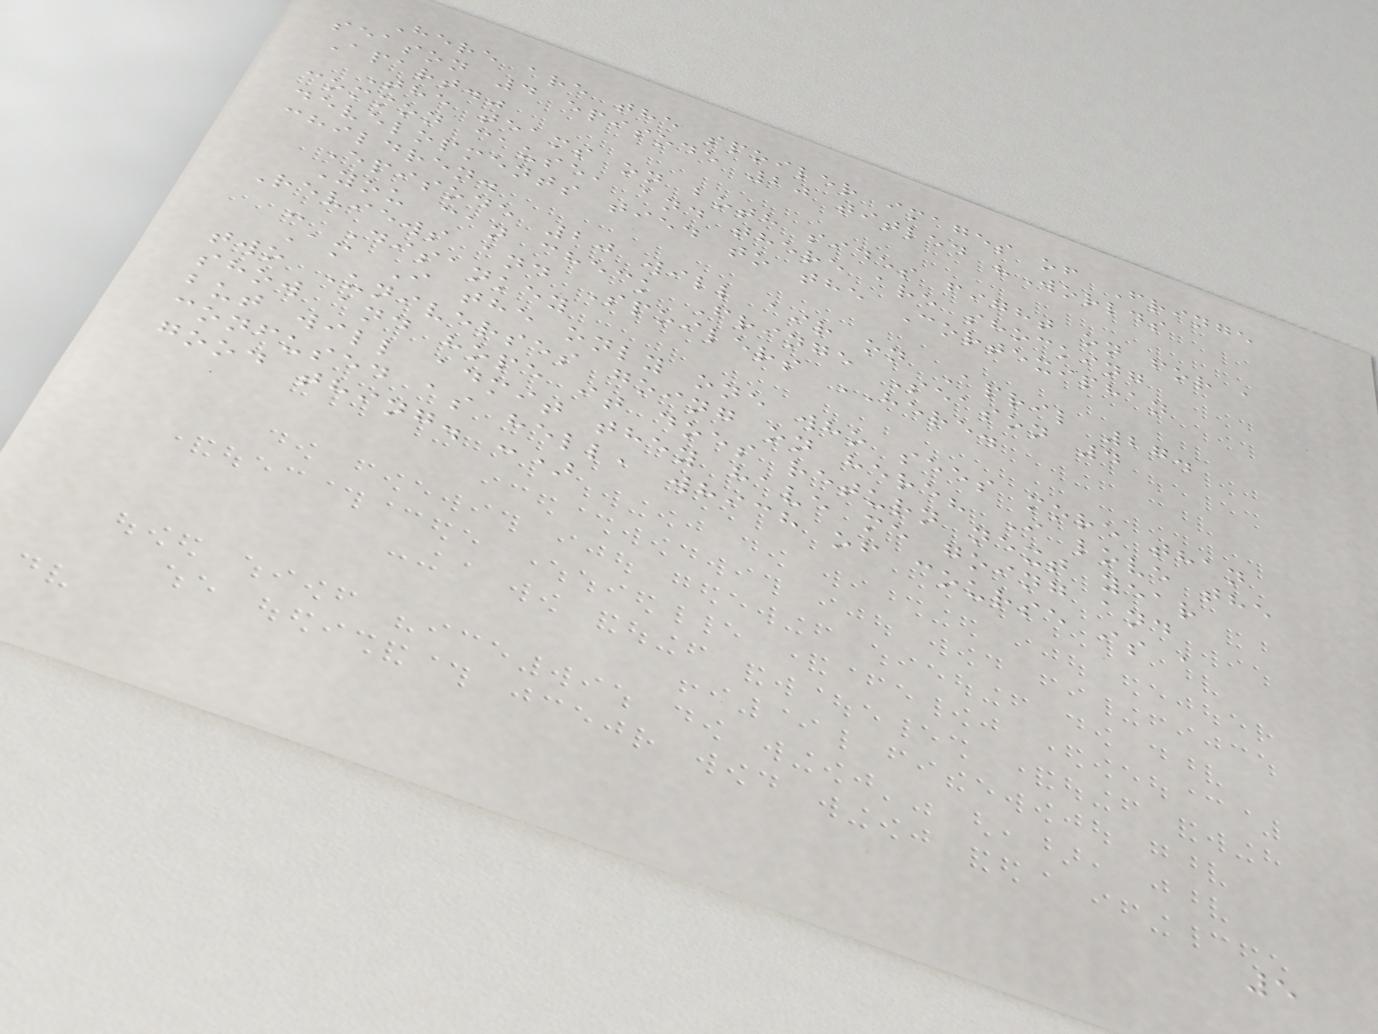Here are the spoiler images of Fringe
season 4 episode 20 titled "Worlds
Apart."
The teams on both sides fight on for a
common cause, and there are shocking
developments tied to the Cortexiphan
children.
Episode 20 will air on April 27.
You can check Fringe Season 4
Reviews and Spoilers HERE.
- Disankey
Am I the only one who sees more than
two Universes going on here? I love the
show and hope it does return next year
but will admit they have me going and
confused as hell, which of course is a
good thing. :)
5
